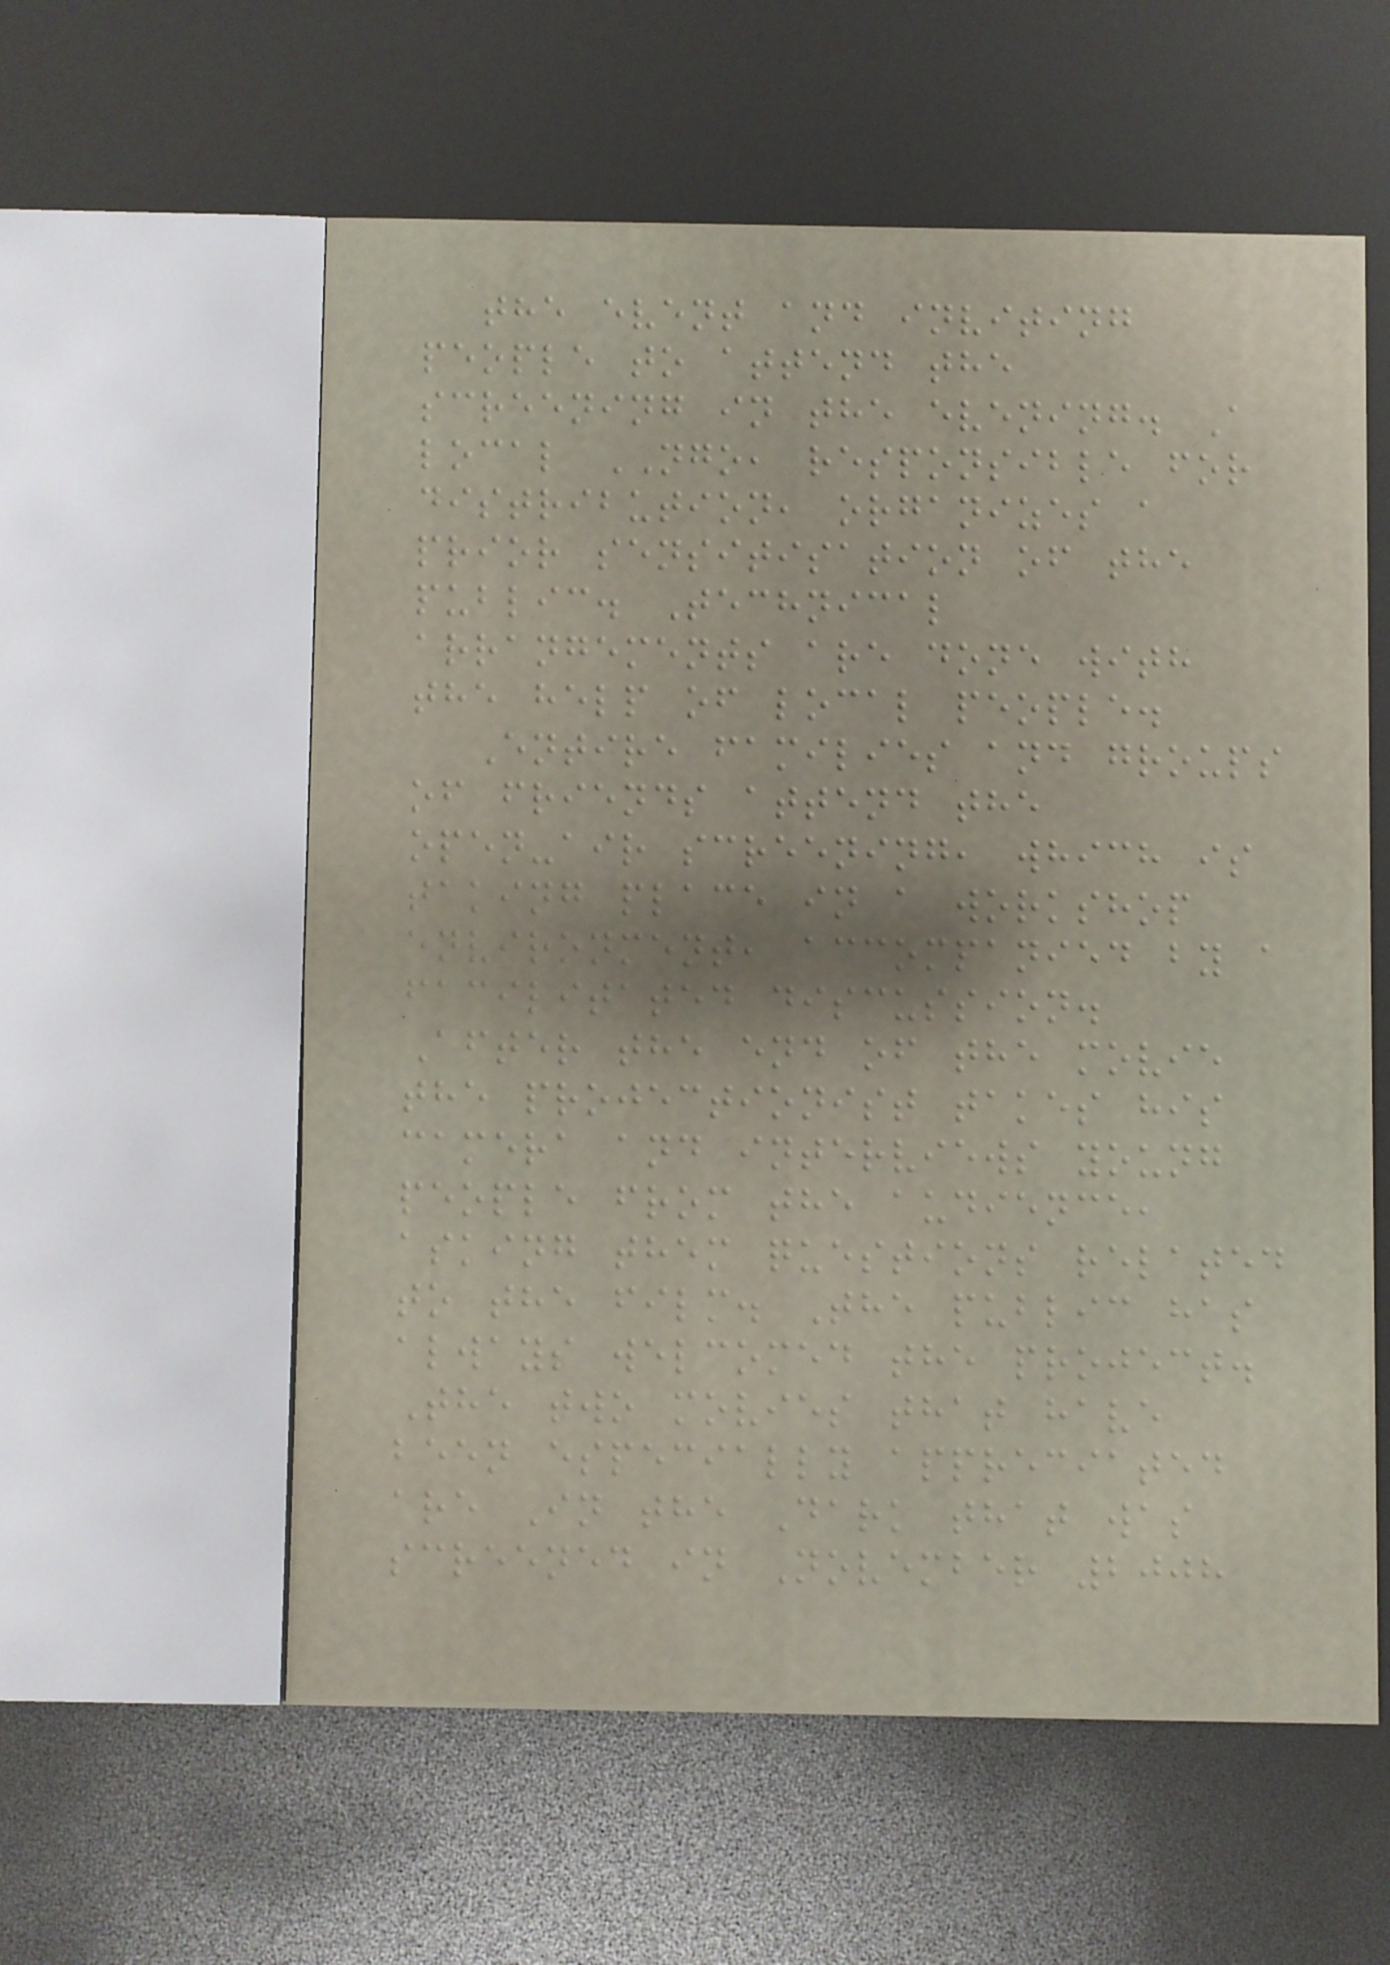the event and inviting
people to attend the
screening in the evening. A
local NGO, responsible for
distribution, organizes a
prior sensitisation of the
public. Technical
arrangements are done with
the help of local people.
Entire families and groups
of friends attend the
open-air screening, which is
taking place in a workshop
environment, accompanied by a
facilitated discussion.
After the end of the movie
the projectionist takes his
camera and interviews young
people from the audience,
asking them questions related
to the film. The public has
always welcomed the project.
The two movies that have
been especially appreciated
are In the Dark that was
screened in November 2008
